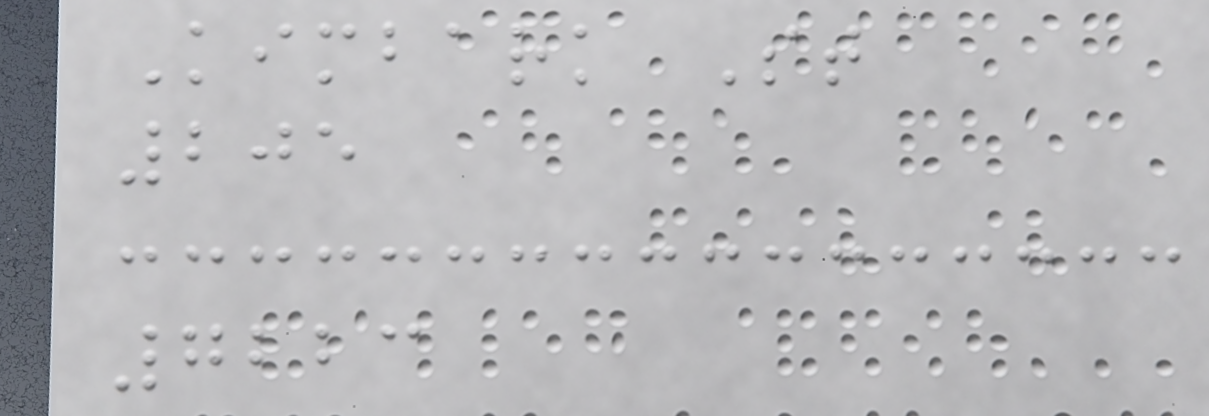Kimbark St
205
7223
